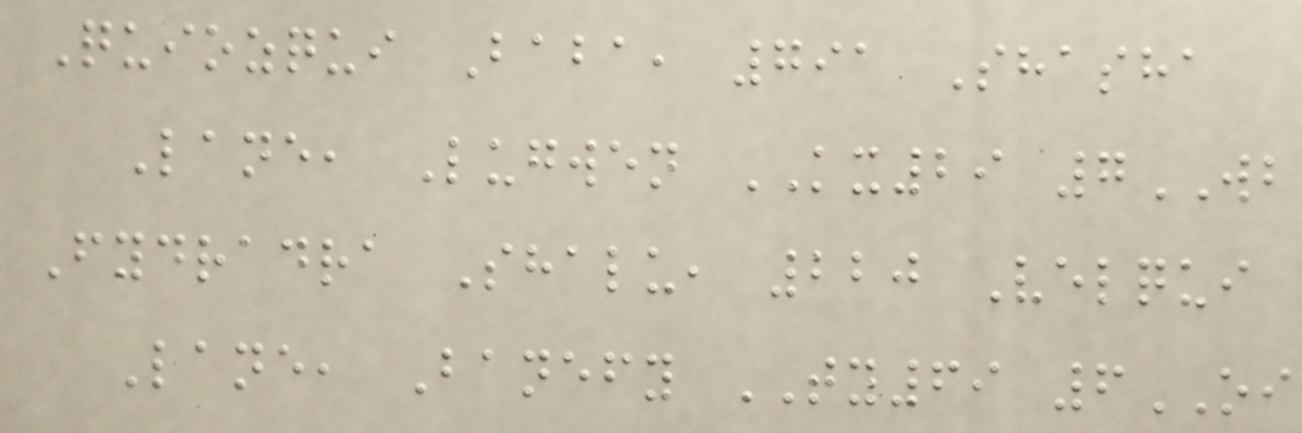Quiozqui Baba, 791 Shasha
Lane, Lugwen KX29 7WB
Fydradra Shalu, 220 Velqui
Lane, Banefy TY69 6OI
